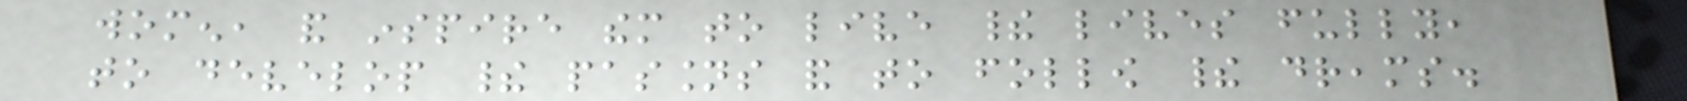women, and inspire them to live their lives fully,
to develop their passions and to follow their dreams.
